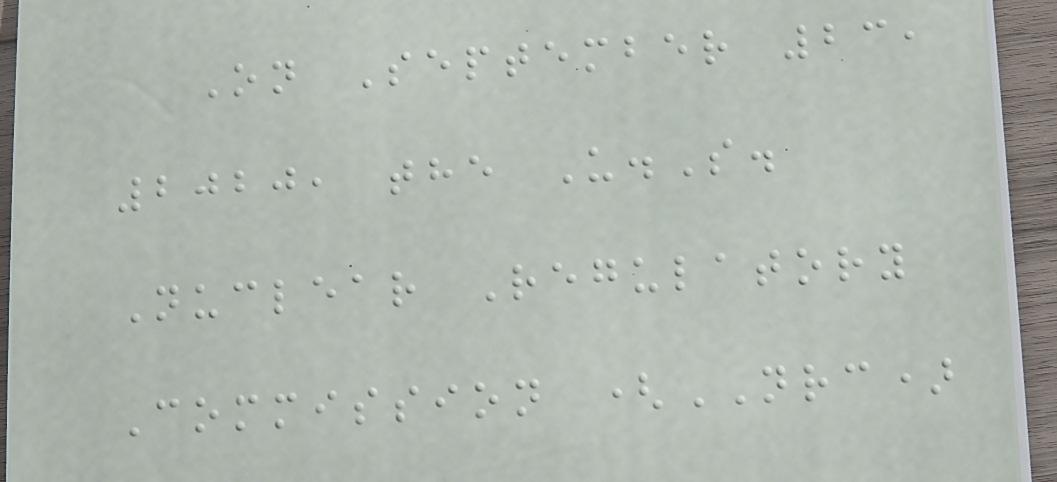On September 23,
2020, the U.S.
Nuclear Regulatory
Commission (NRC)
